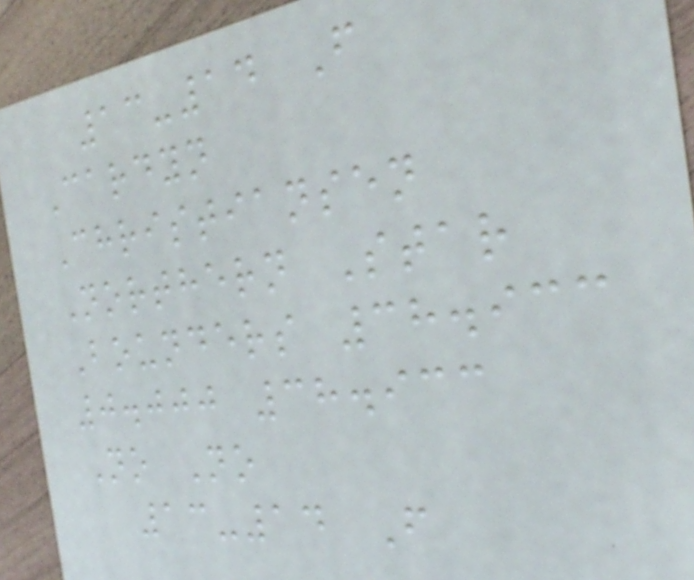13-14 F
Cardyn
Christiansen
Northern Star
Bounders 38.933
0.000 38.933
No No
13-14 F
